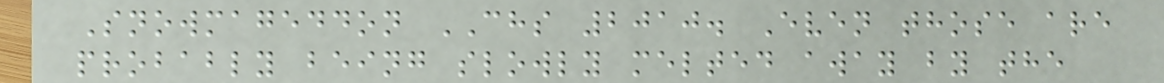Snowmageddon CHS 2010. Even those are
probably being slowly melted away by the
